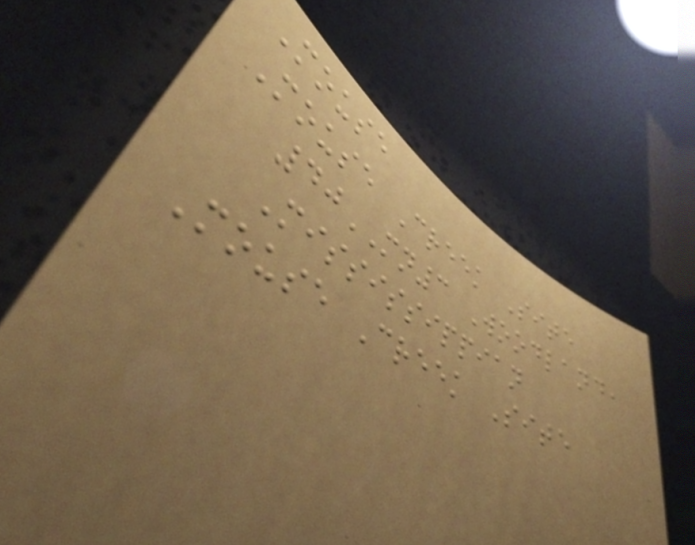Mouse
Mouse Creek Site
40MN3 Woodland,
Mississippian
Mouse Creek Site
